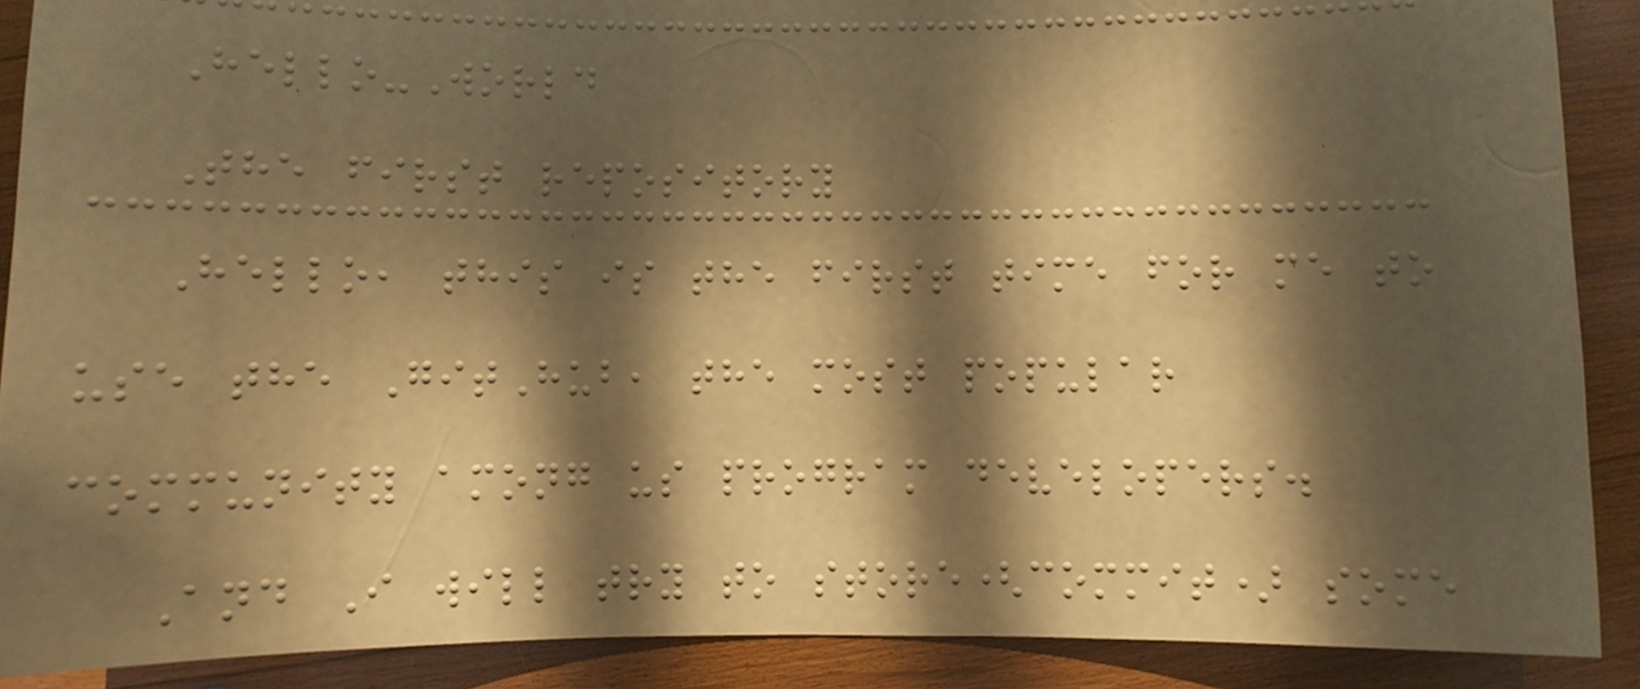Hello-World
The first repository
Hello, this is the first time for me to
use the GitHub, the most popular
community among us program developers.
And I will try to store(commit) some
